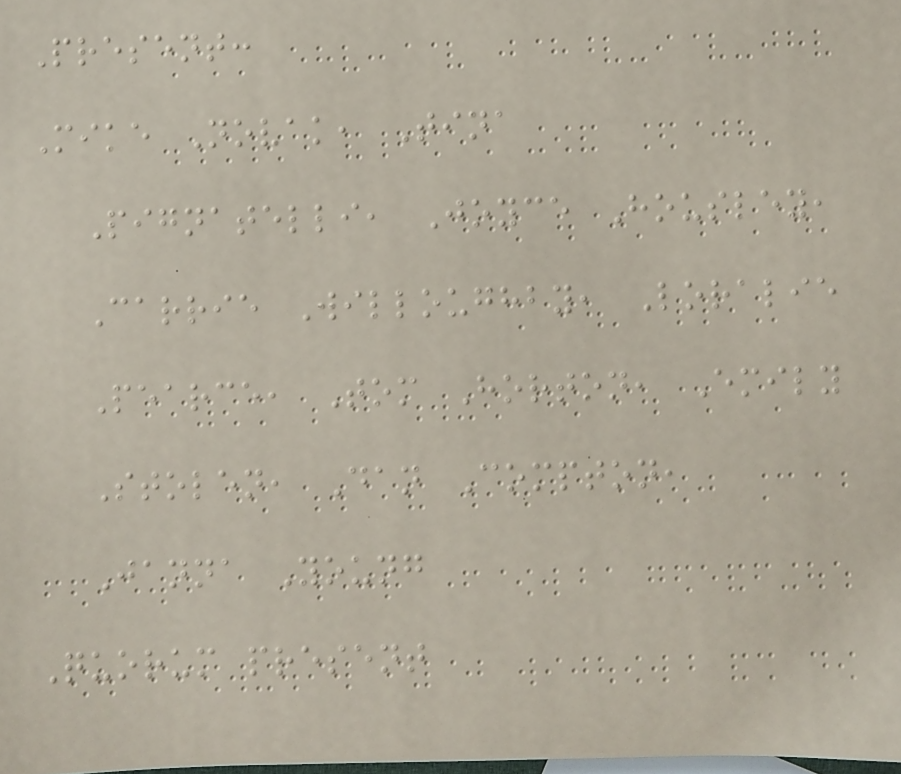Present:
Mike Novak, Tina
Pignatelli, Joyce Housley,
Carrie Willoughby, Loralie
Pearce, Tom Horton, Emily
Stolen, Dan Compton,
Janna Young
Quorum present
